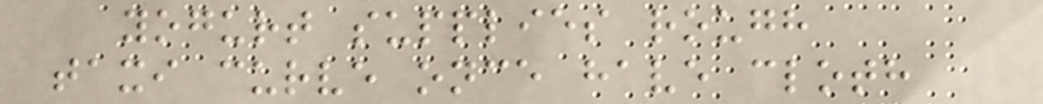yogurt supplies rough
taxi curve once have cloth
